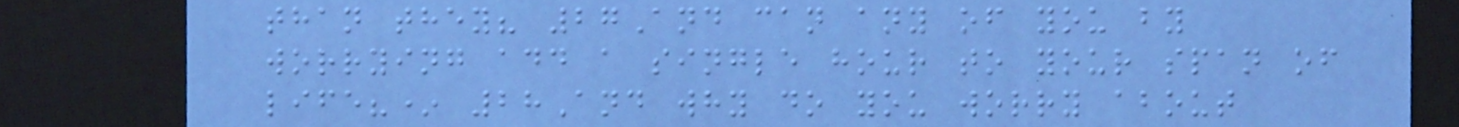than they? 27And can any of you by
worrying add a single hour to your span of
life?* 28And why do you worry about
